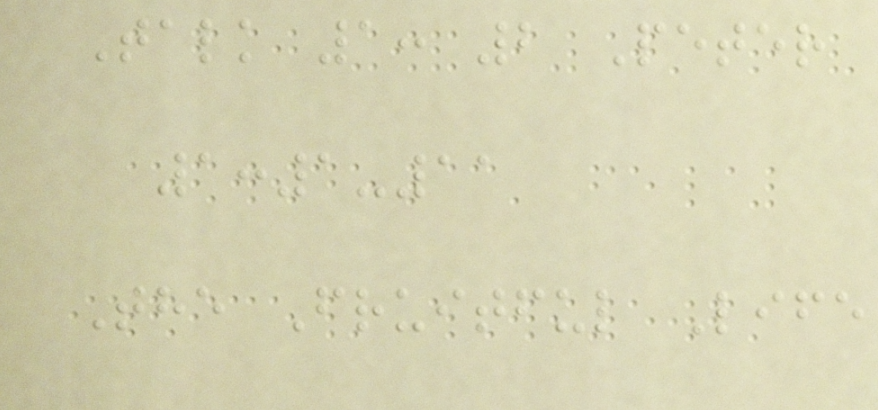Talk 1: 2 Peter
1:1-11
The Fruitful Life
